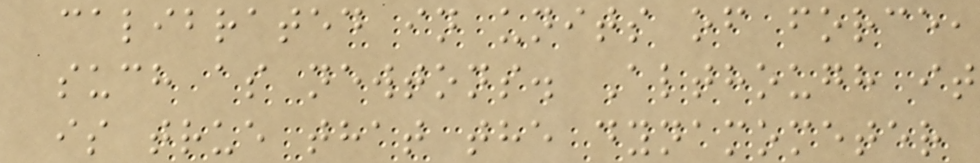calibrated in units of force,
such as newtons. Although it
is true that the dynamometer
